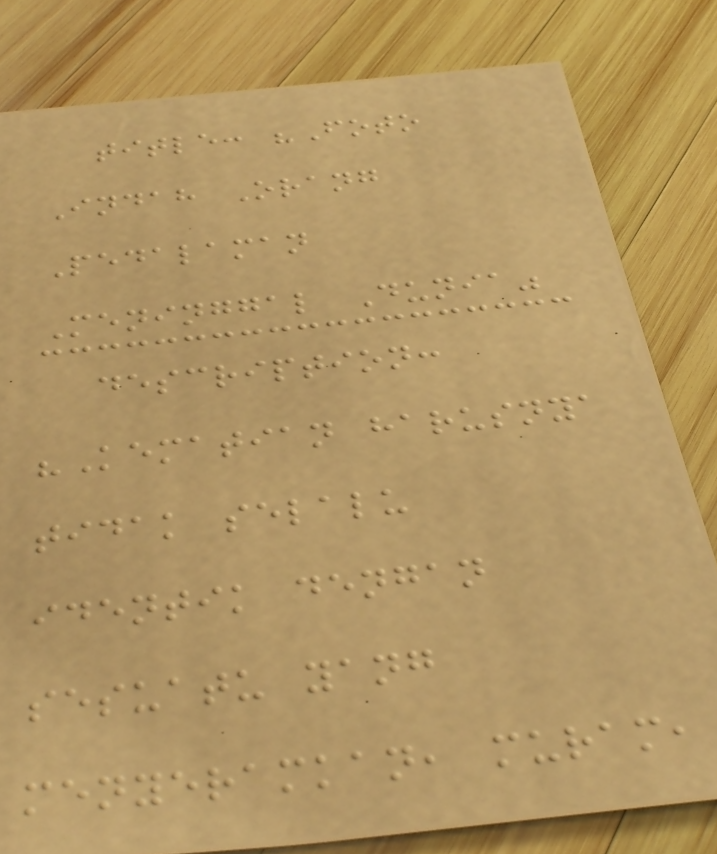title: "Foto
Indah Orang
Pedalaman
Meninggal Dunia"
description:
"Kematian harusnya
tidak selalu
identik dengan
sesuatu yang
menyeramkan, muram,
